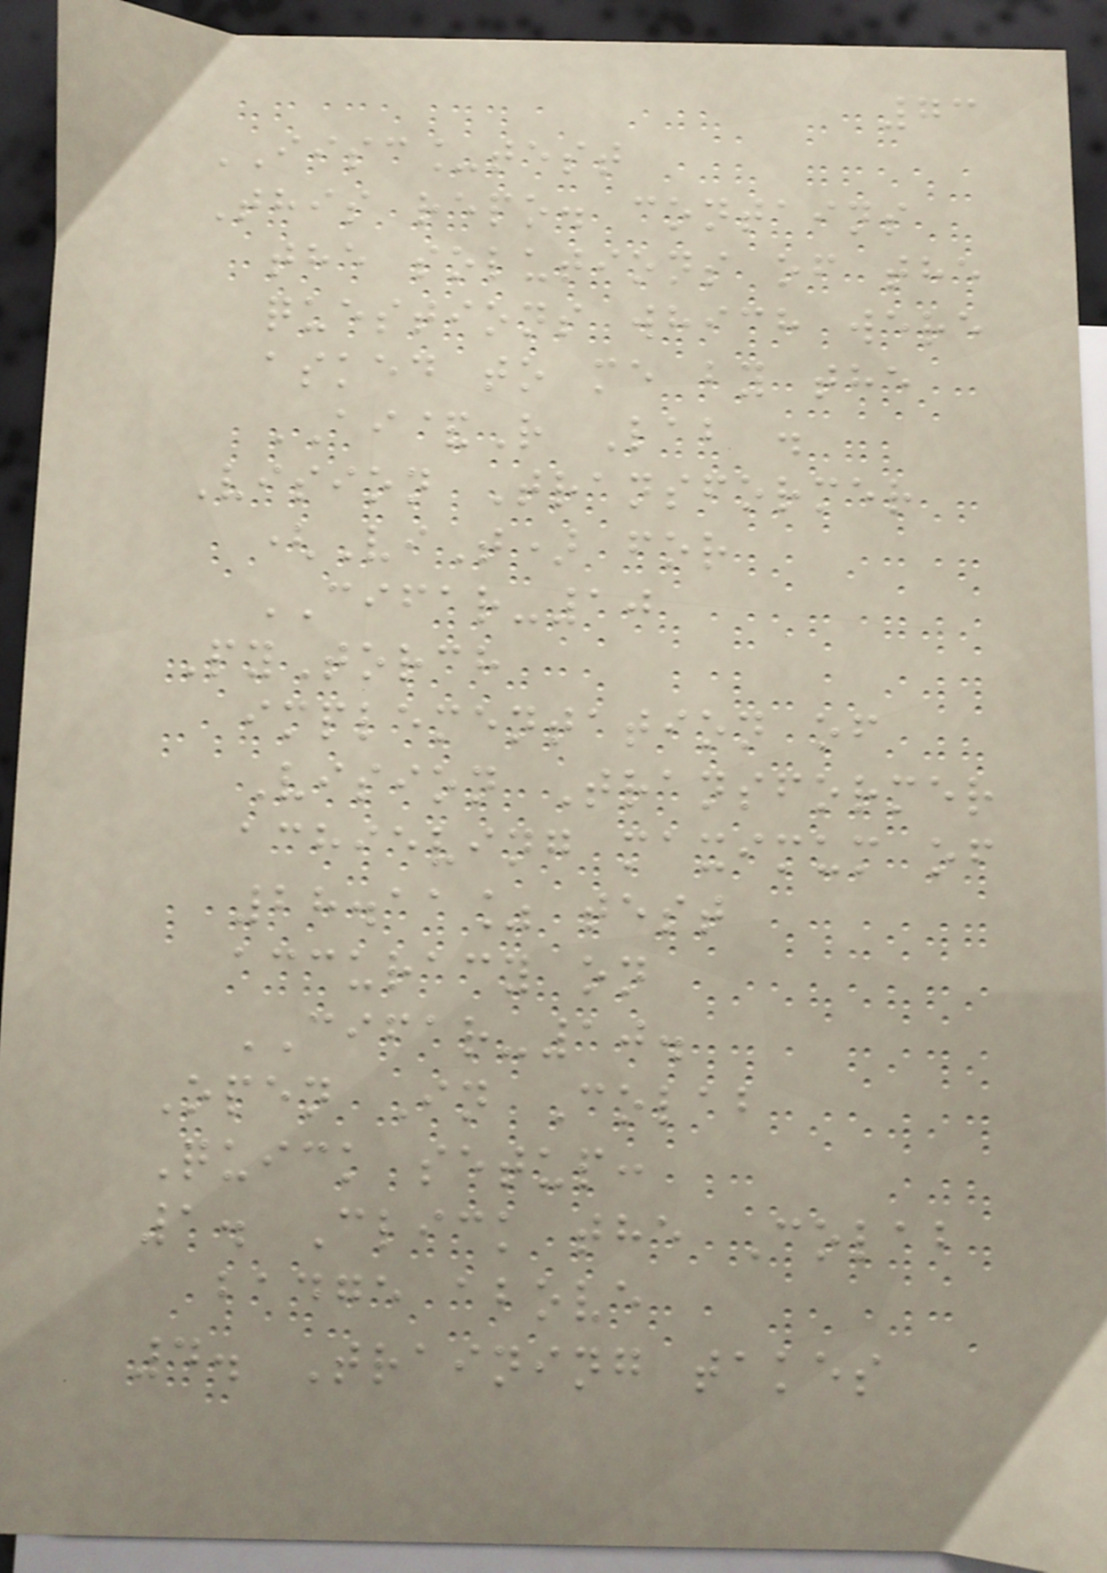73
IISC_test
This repo. contains
the solutions of the
questions which were
asked to me by the
AI&R Lab .
Vision Transformer
(ViT) for
CIFAR-10
PyTorch
implementation of
Vision Transformer
achieving maximum of
28.11% test
accuracy on
CIFAR-10.
Open In Colab
Quick setup:
1. Click the Colab
badge above
4. Training takes
